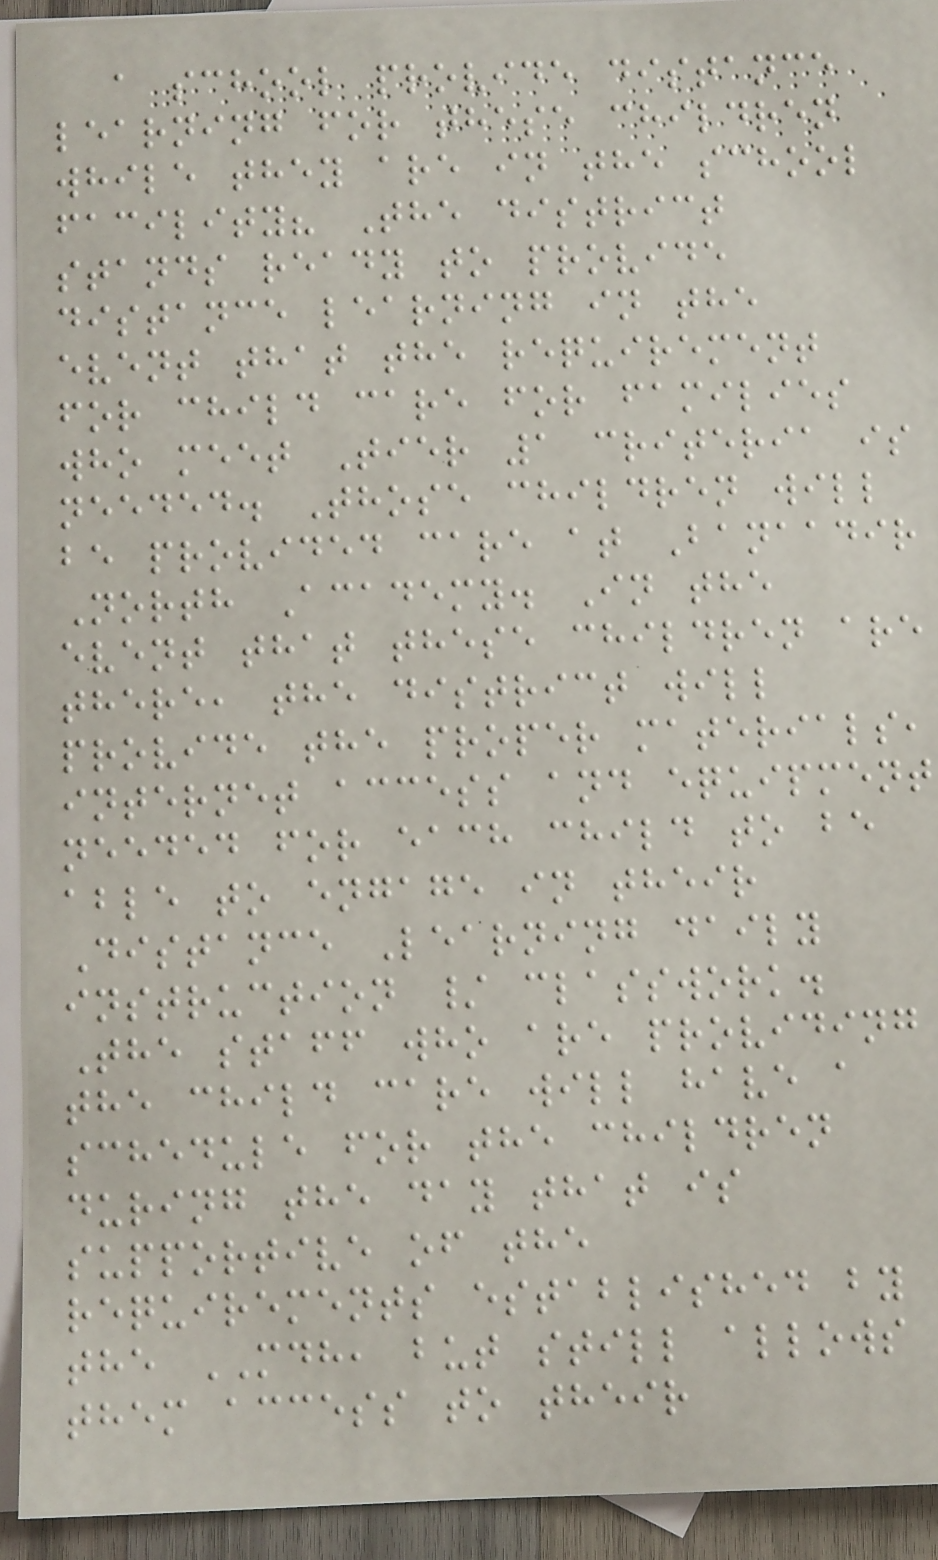a school provide distance
learning for these children
while they are in the school
facility? The district
stands ready to provide
distance learning in the
event that the requirement
for child care for families
who meet Tier 1 criteria is
needed. Those children will
be provided care at Banaadir
North Academy. In the
event that these children are
there, the district will
provide the proper materials,
internet access and equipment
needed for each child to be
able to engage in their
Distance Learning daily
instruction / classwork.
The staff who are providing
the child care will have a
schedule for the children
during the day that is
supportive of the
requirements established by
the MDH, but still allows
them access to their
